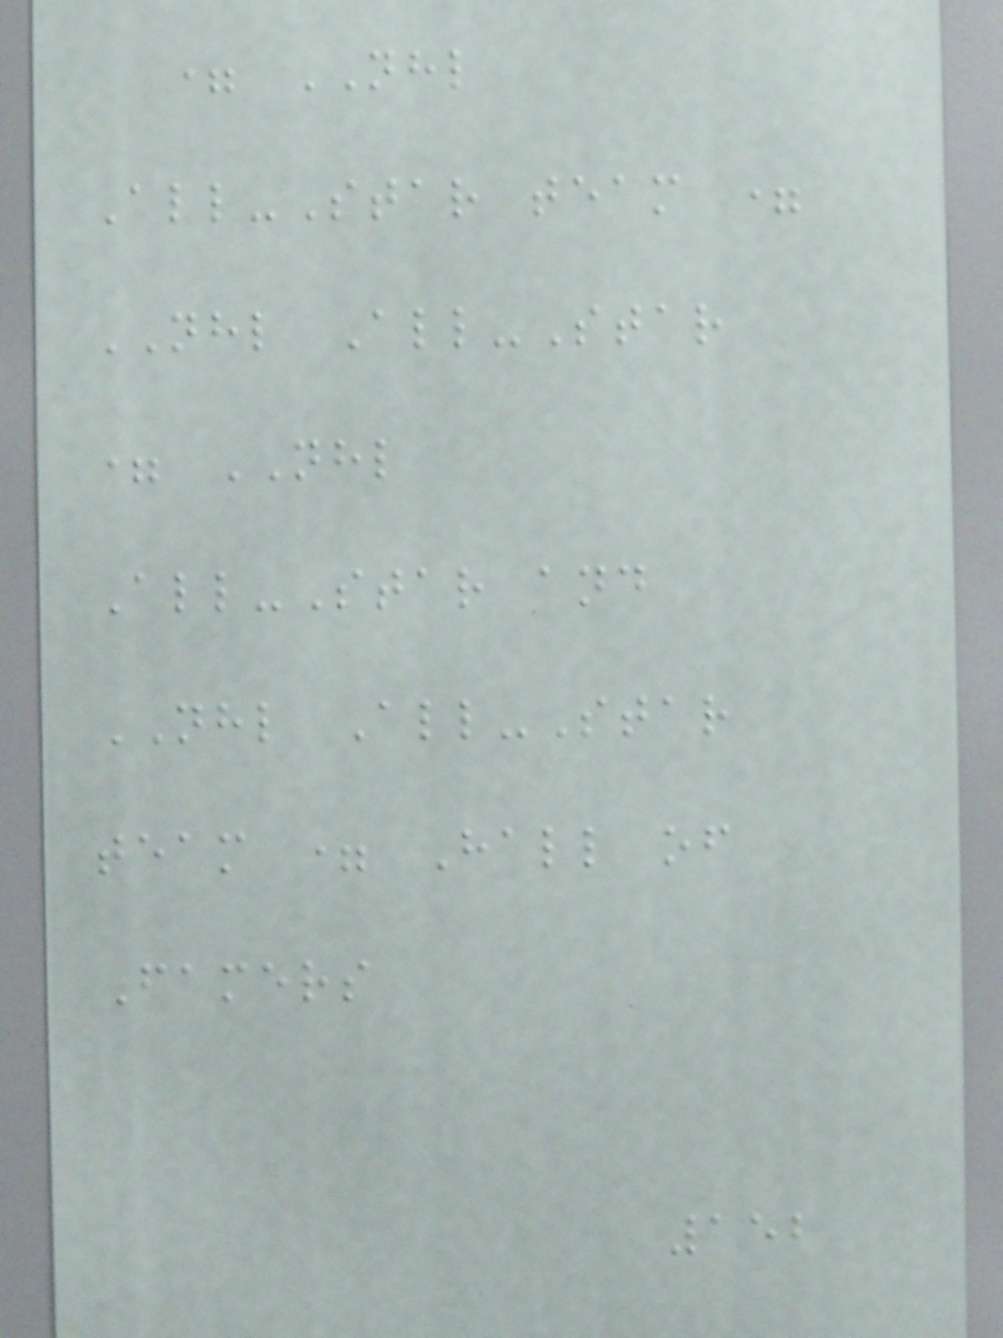= NHL
All-Star team =
NHL All-Star
= NHL
All-Star and
NHL All-Star
team = Hall of
Famers
152
